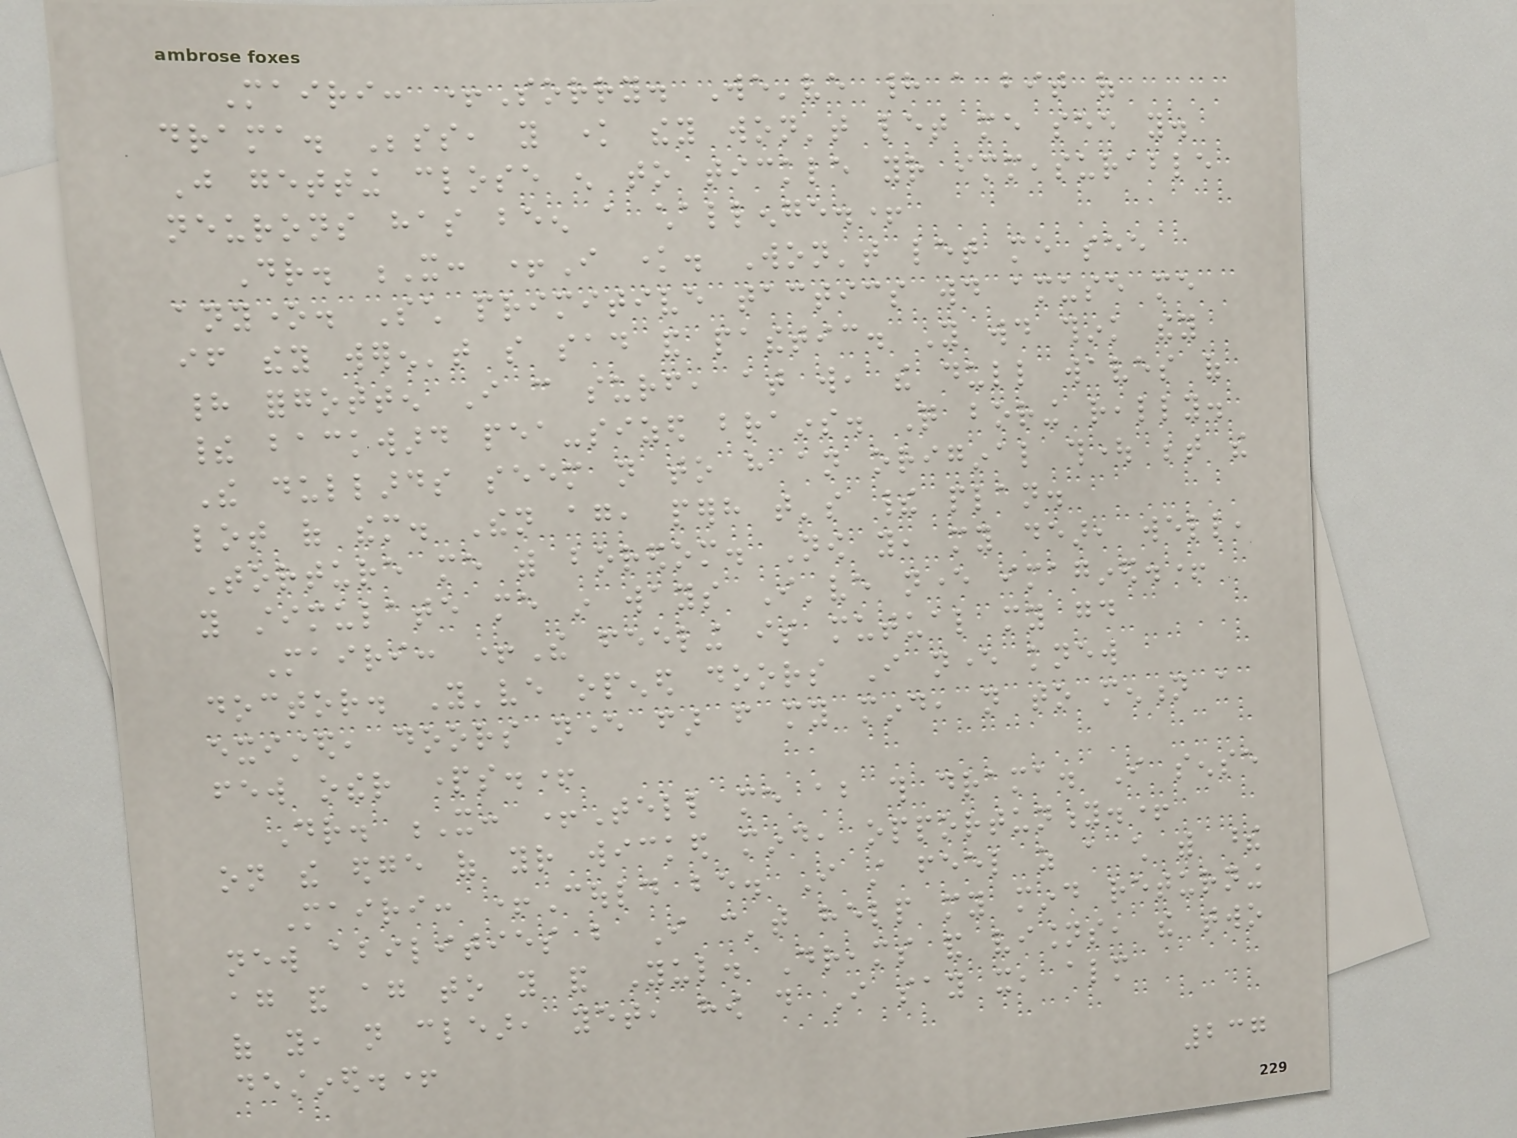Mairi: +Sorry. We've had a bit of
drama. Besides, you know they won't let me see you.
Just getting close enough to tickle your immeasurable
neurons has been a challenge.+
Dr. X: +I know. Won't let me see
anyone. Such primitive tactics would amuse me
if they weren't so sad and pathetic. You would think they
had forgotten I can surf, at will, the dull waves of
their backward pea-sized brains. Quite boring really.
The dullards seem not to have an original thought between the
lot of them. Then again, perhaps that's their plan.
Torture me with boredom. Now you, my dear, well,
you stimulate me in ways I've never imagined.+
Mairi: +The feeling is mutual my good
doctor. You've opened doors I never knew
existed, doors never far from my mind, not to mention a
few other parts.+
Dr. X: +Tell me about this drama. I sense
on the edge of your wicked mind, opportunity.+
Mairi: +Could be. I still feel as a child with these
new abilities but I can't help my mind returning
again and again to you and Yul. Dreams and visions, the two
of you, not clear, yet, how do I say it, almost
destined.+
237
